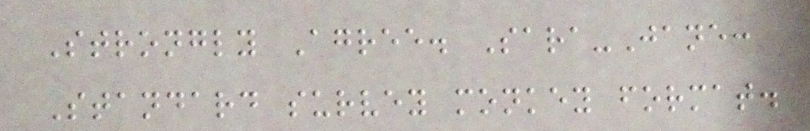Strongly Agree. Sara-Jane:
Standard survey monkey format.
